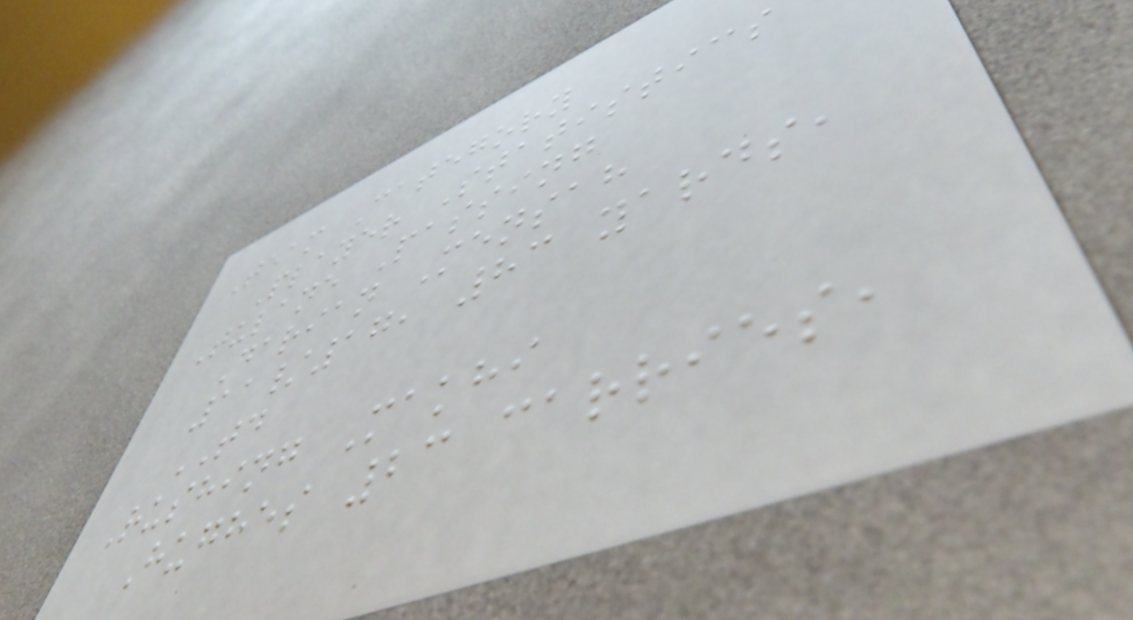Team Category
Player Statistics
Tulane Passing
Darian Mensah
11/17, 83 yards,
TD
Rushing Makhi
Hughes 23 carries,
